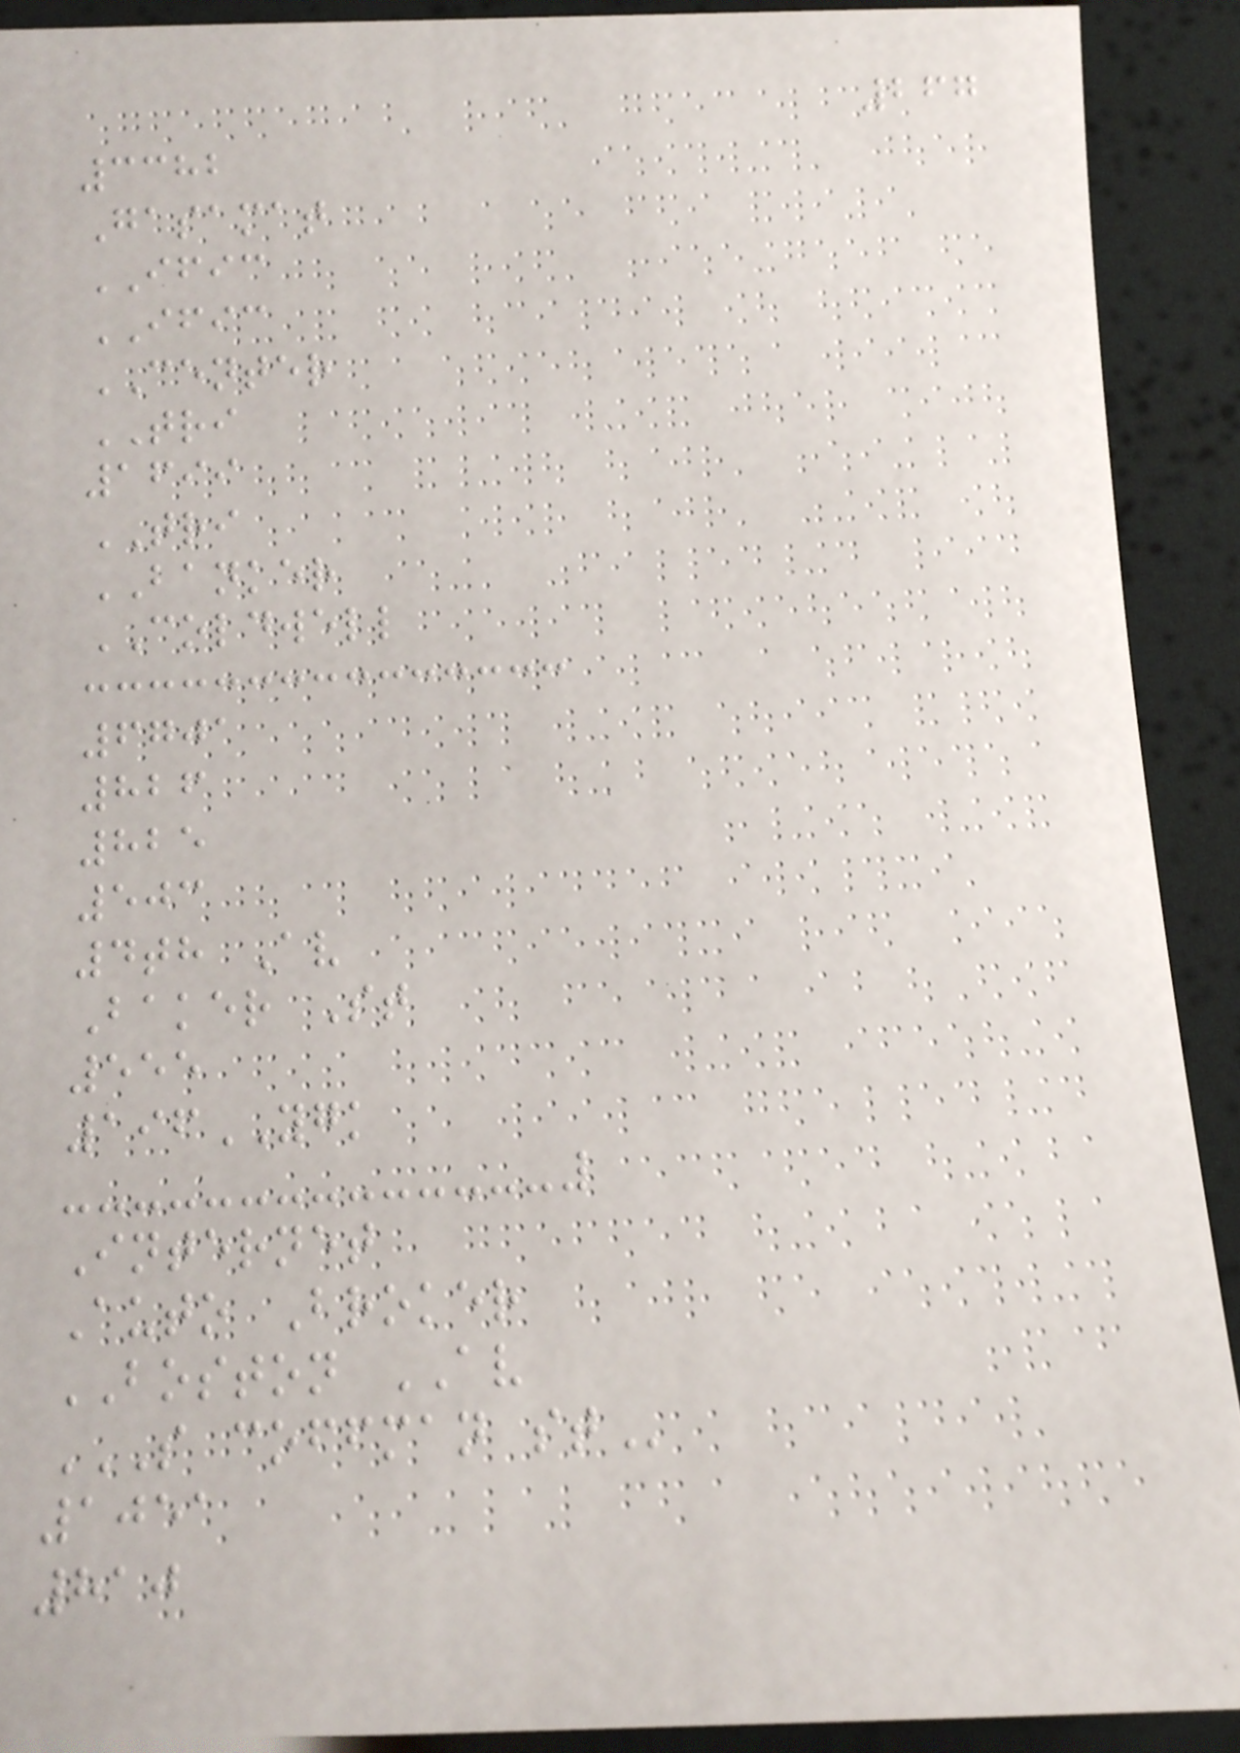267
3382
Gasamat
IFIC
IFIC
CENTER
TRI
1699
TRI
BANKER
COLDWELL
6701
826
825
503
4th Av
Baker St
555
196YGK
Internet
Auto Broker
BOSTON AV
S COFFMAN ST
1051
810
